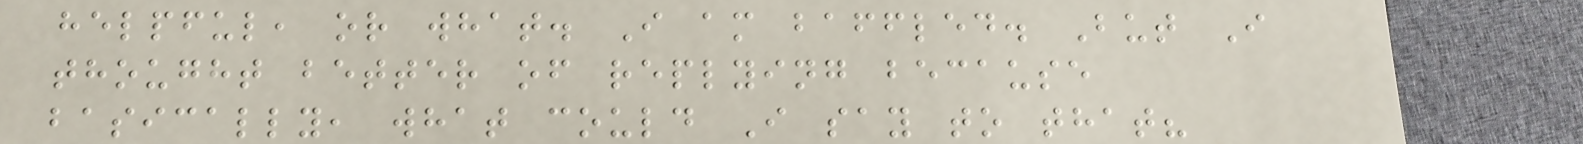helpful, or what. I am baffled. But I
thought better of replying because
basically, what could I say to that?
